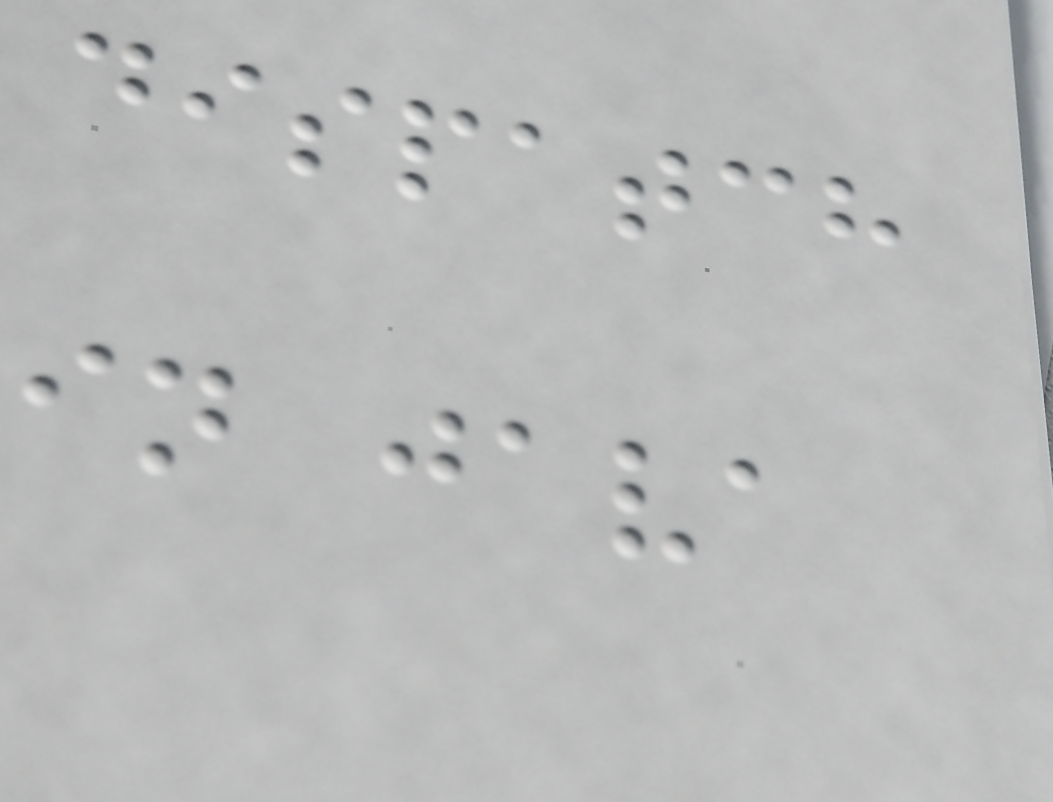dispatch
in java
